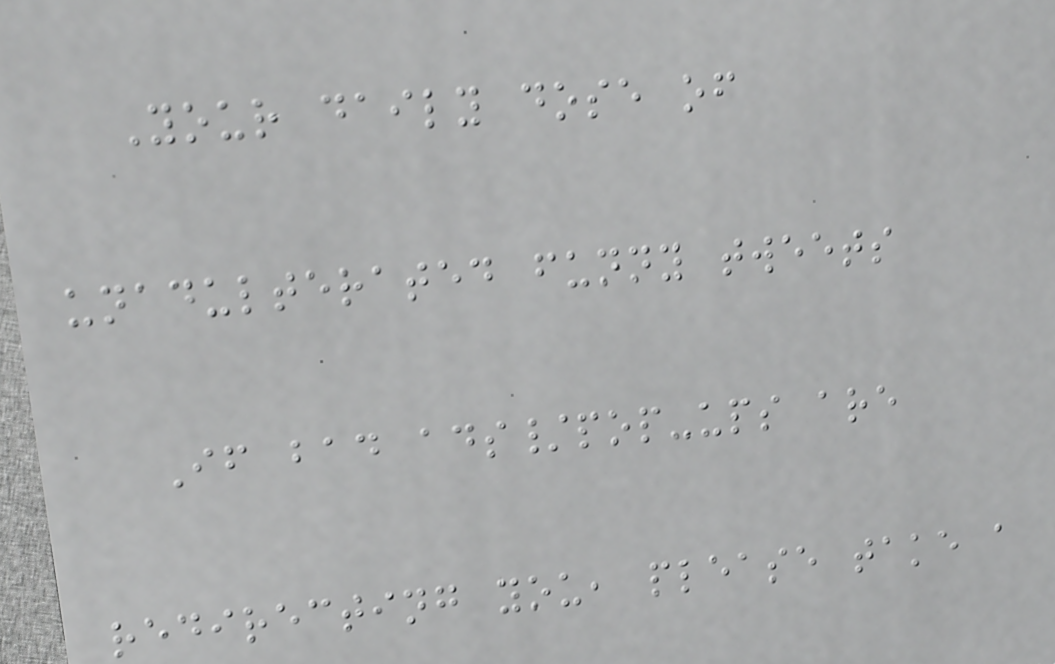Your daily dose of
unadulterated funny tweets
If bad ads/pop-ups are
redirecting you, please take a
